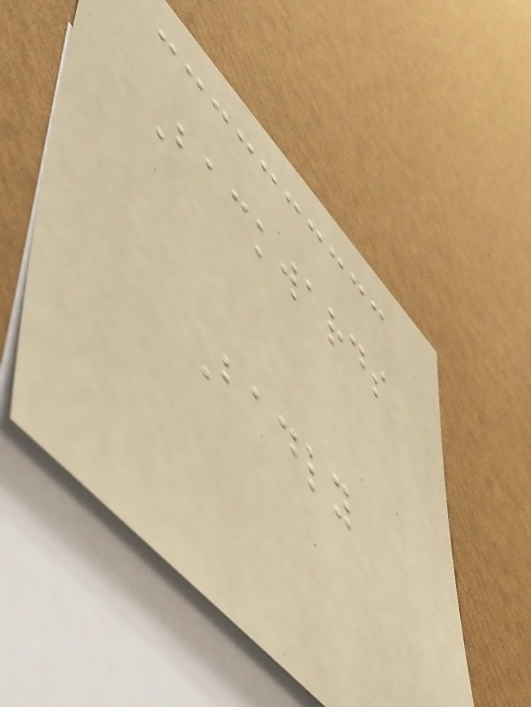Backwards
Badly
